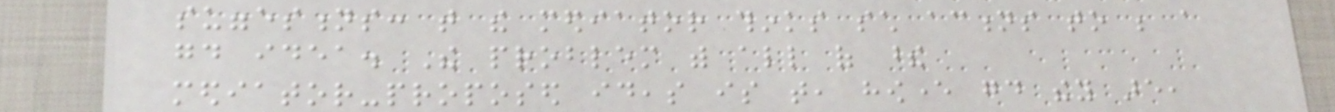suggestions: that the mediator thinks such actions to be a
good idea. The problem with all of these
mediator-proposed ideas is that, however good they are,
